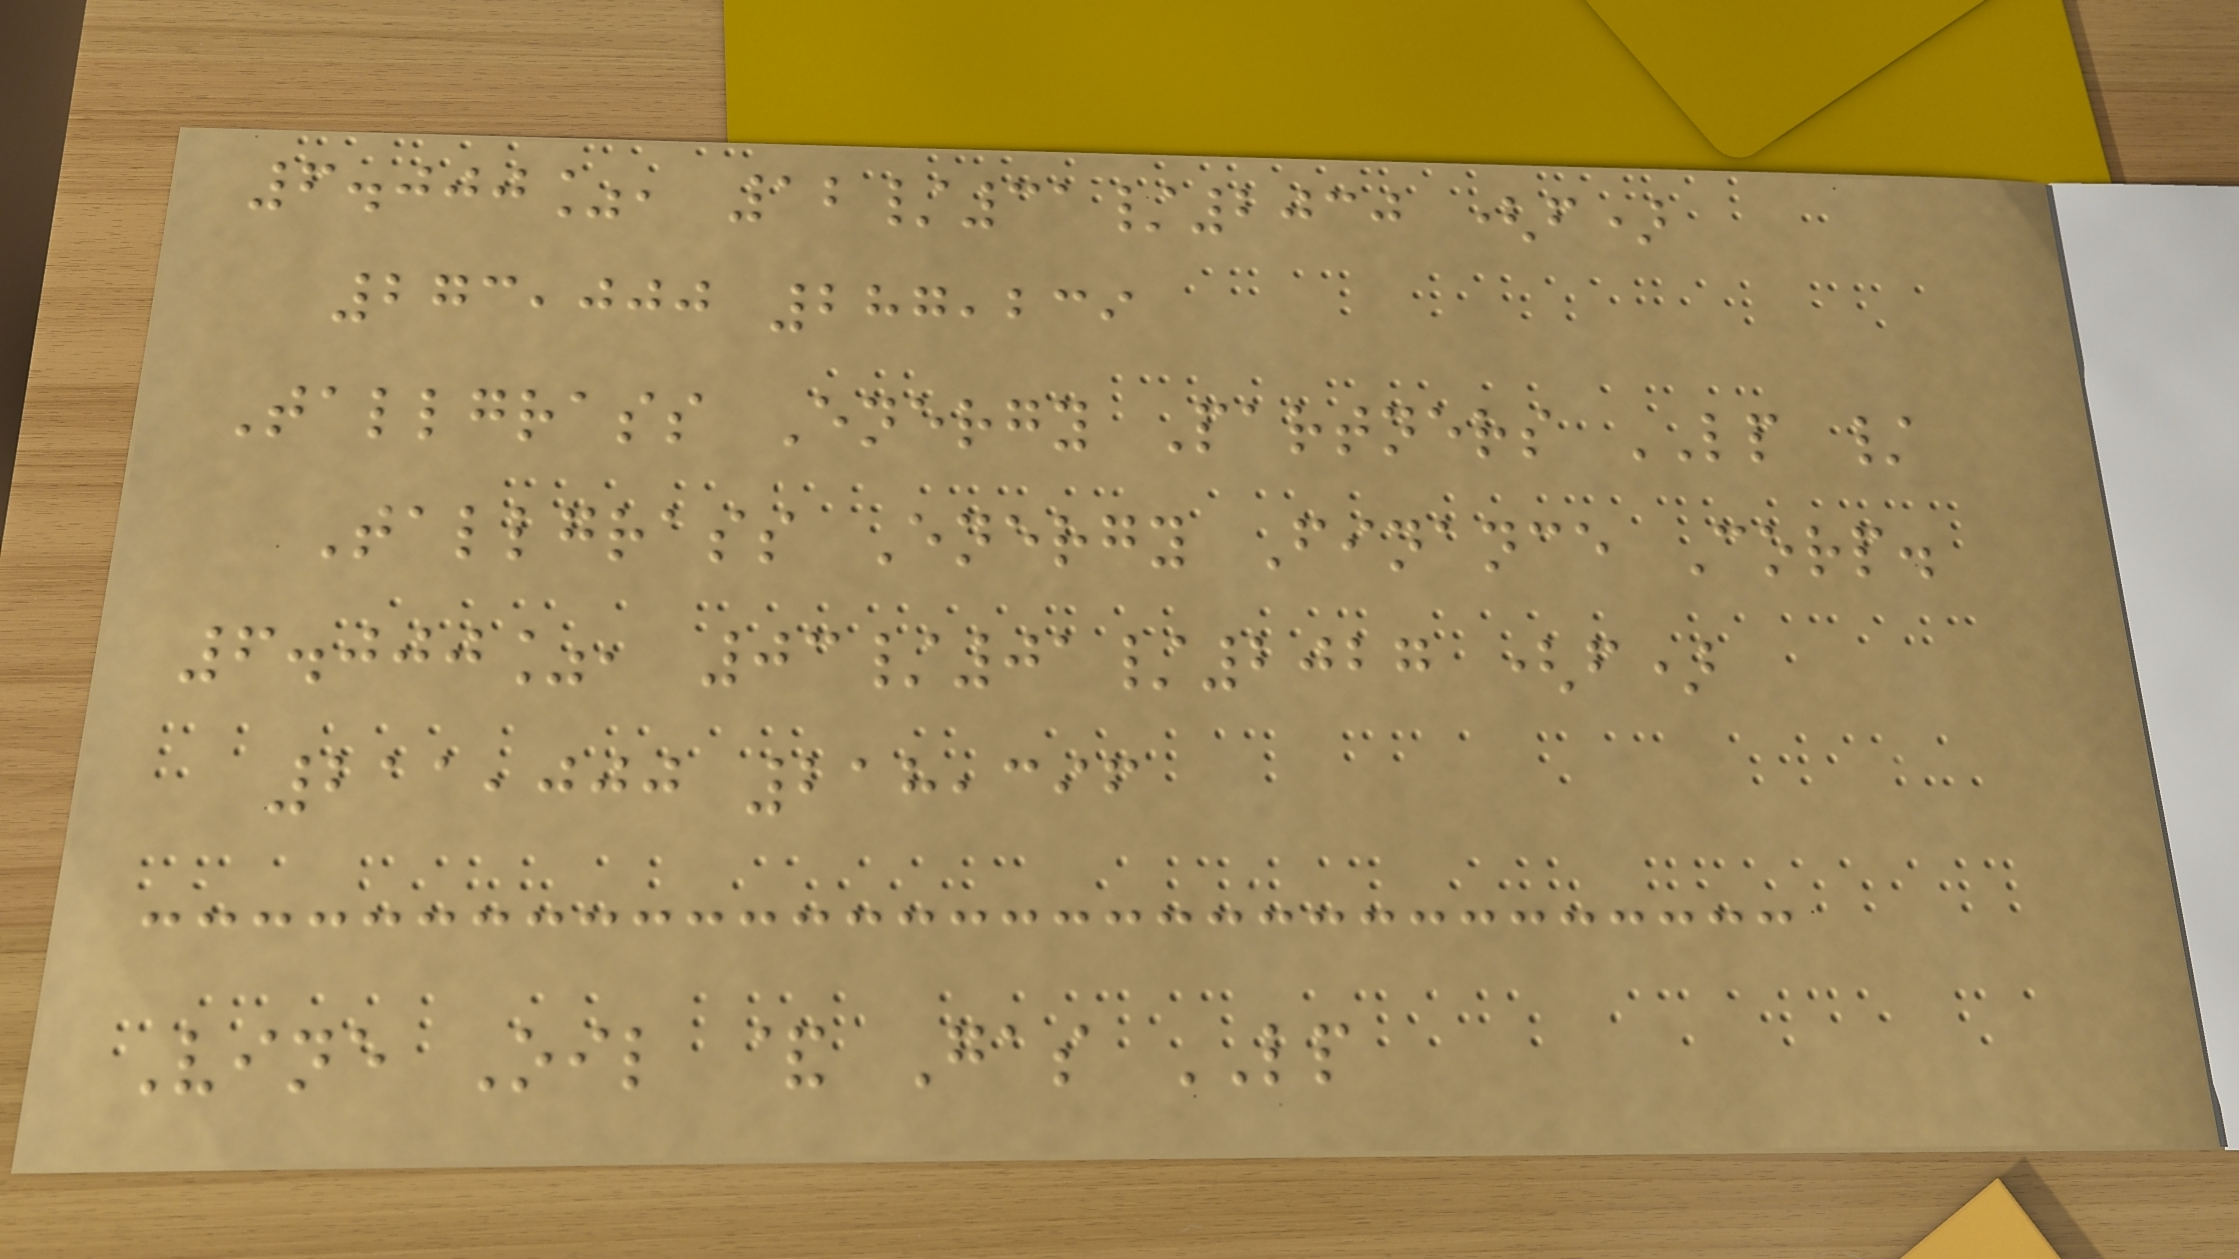6.000%, 12/31/2030 (f)
273,000 287,239
Tallgrass Energy Partners LP /
Tallgrass Energy Finance Corp.
6.000%, 03/01/2027 (f)
211,000 218,396
Vine Oil & Gas LP
